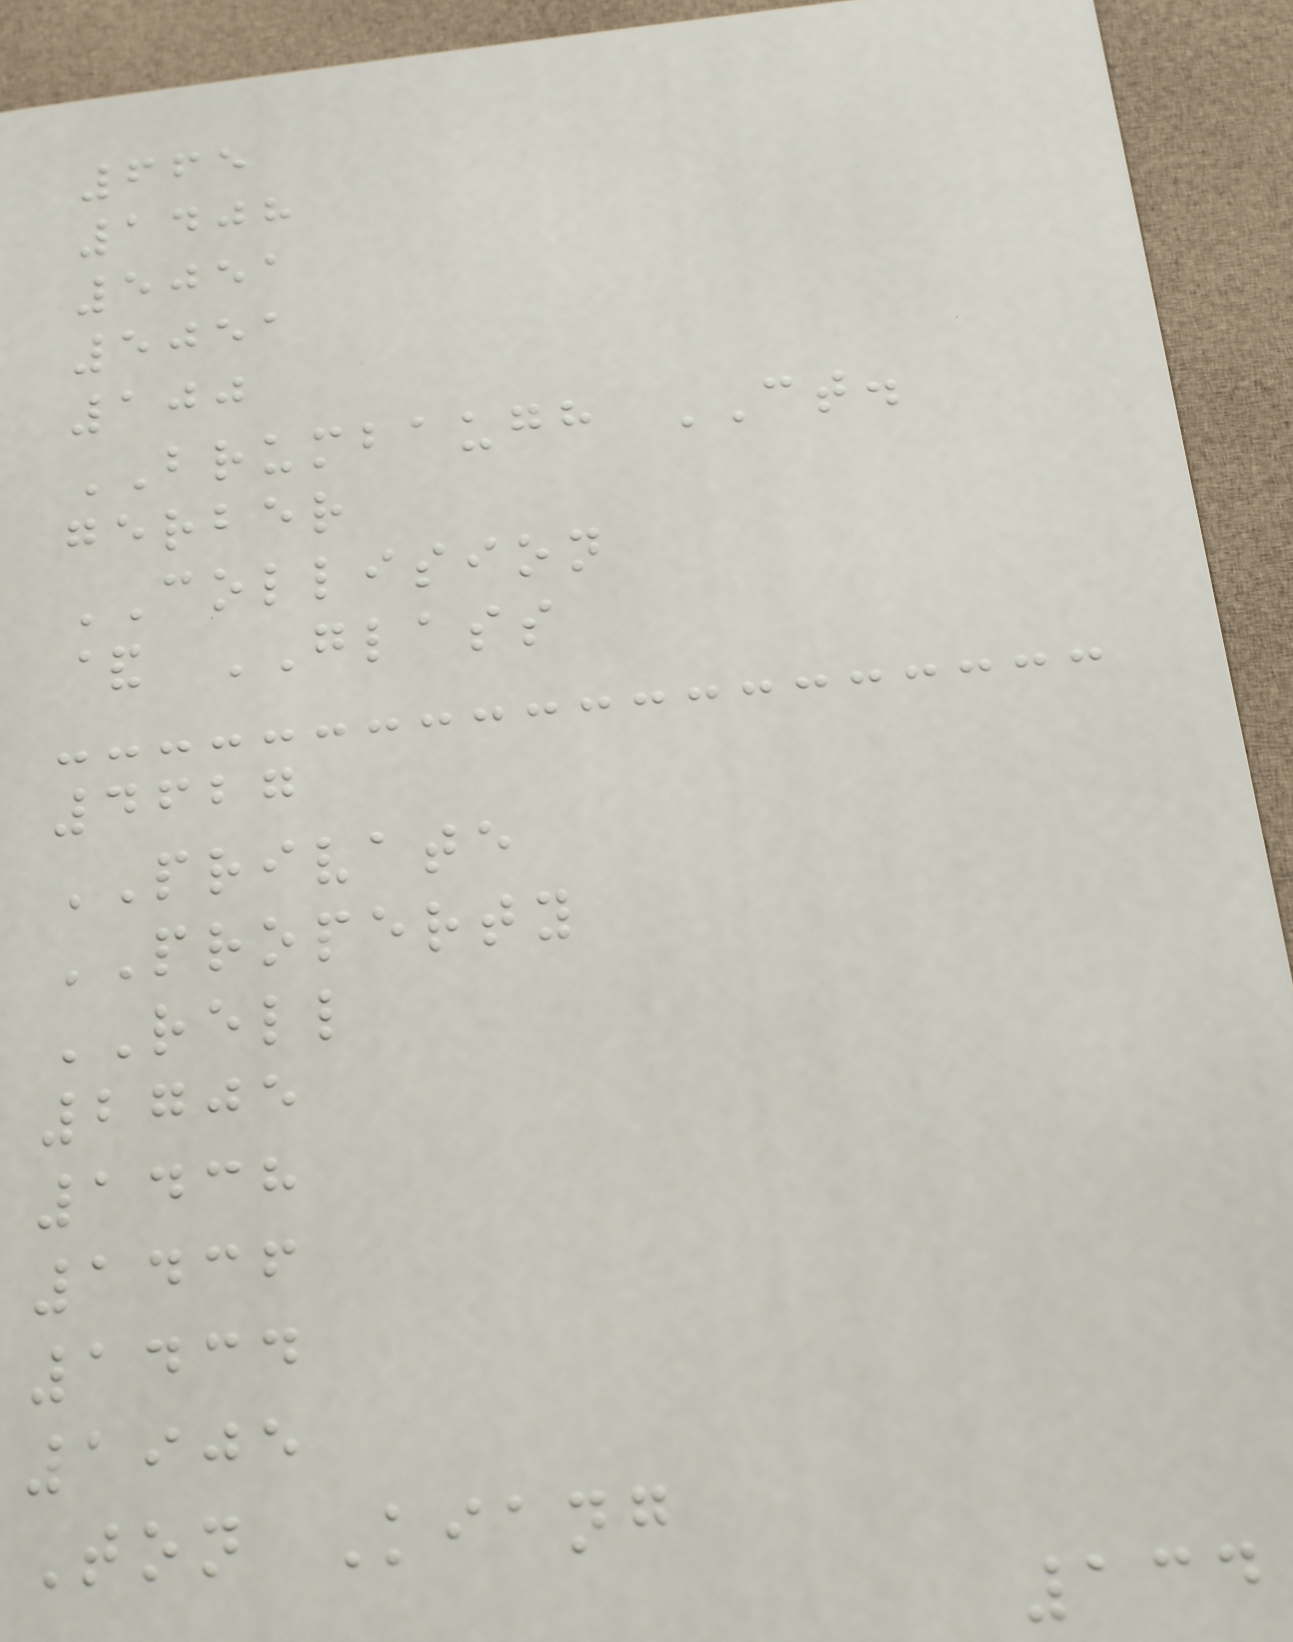665
1408
5051
5051
100
BRUMBAUGH CT.
gerber
COLLISION
& GLASS
4627
PRIVATE
PROPERTY
RELL
2705
1438
1436
1434
1905
Ton Kiang
134
